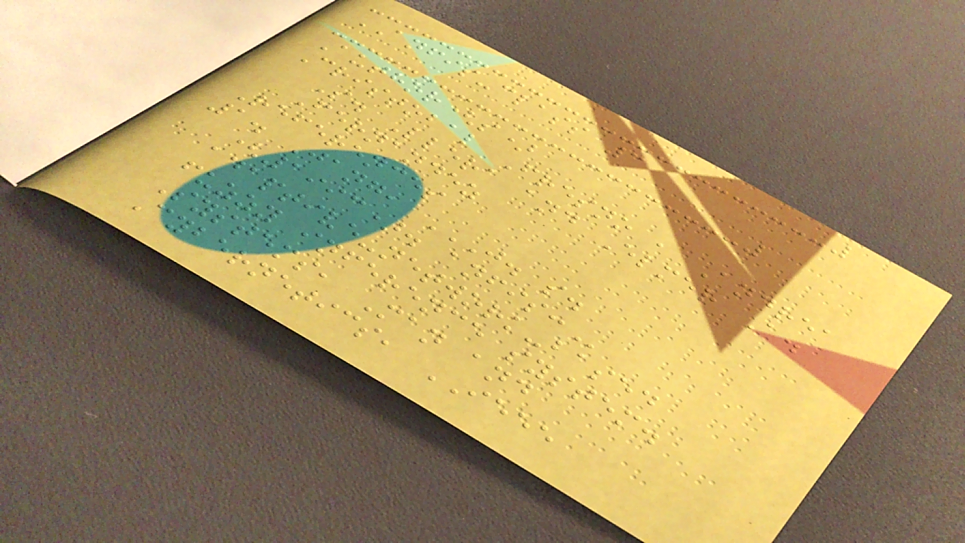ANFIS-class 3
Author(s)
Cristobal Fresno , Andrea
S. Llera and Elmer A.
Fernandez
References
1. Jang, J. S.
(1993). ANFIS:
adaptive-network-based
fuzzy inference system.
Systems, Man and
Cybernetics, IEEE
